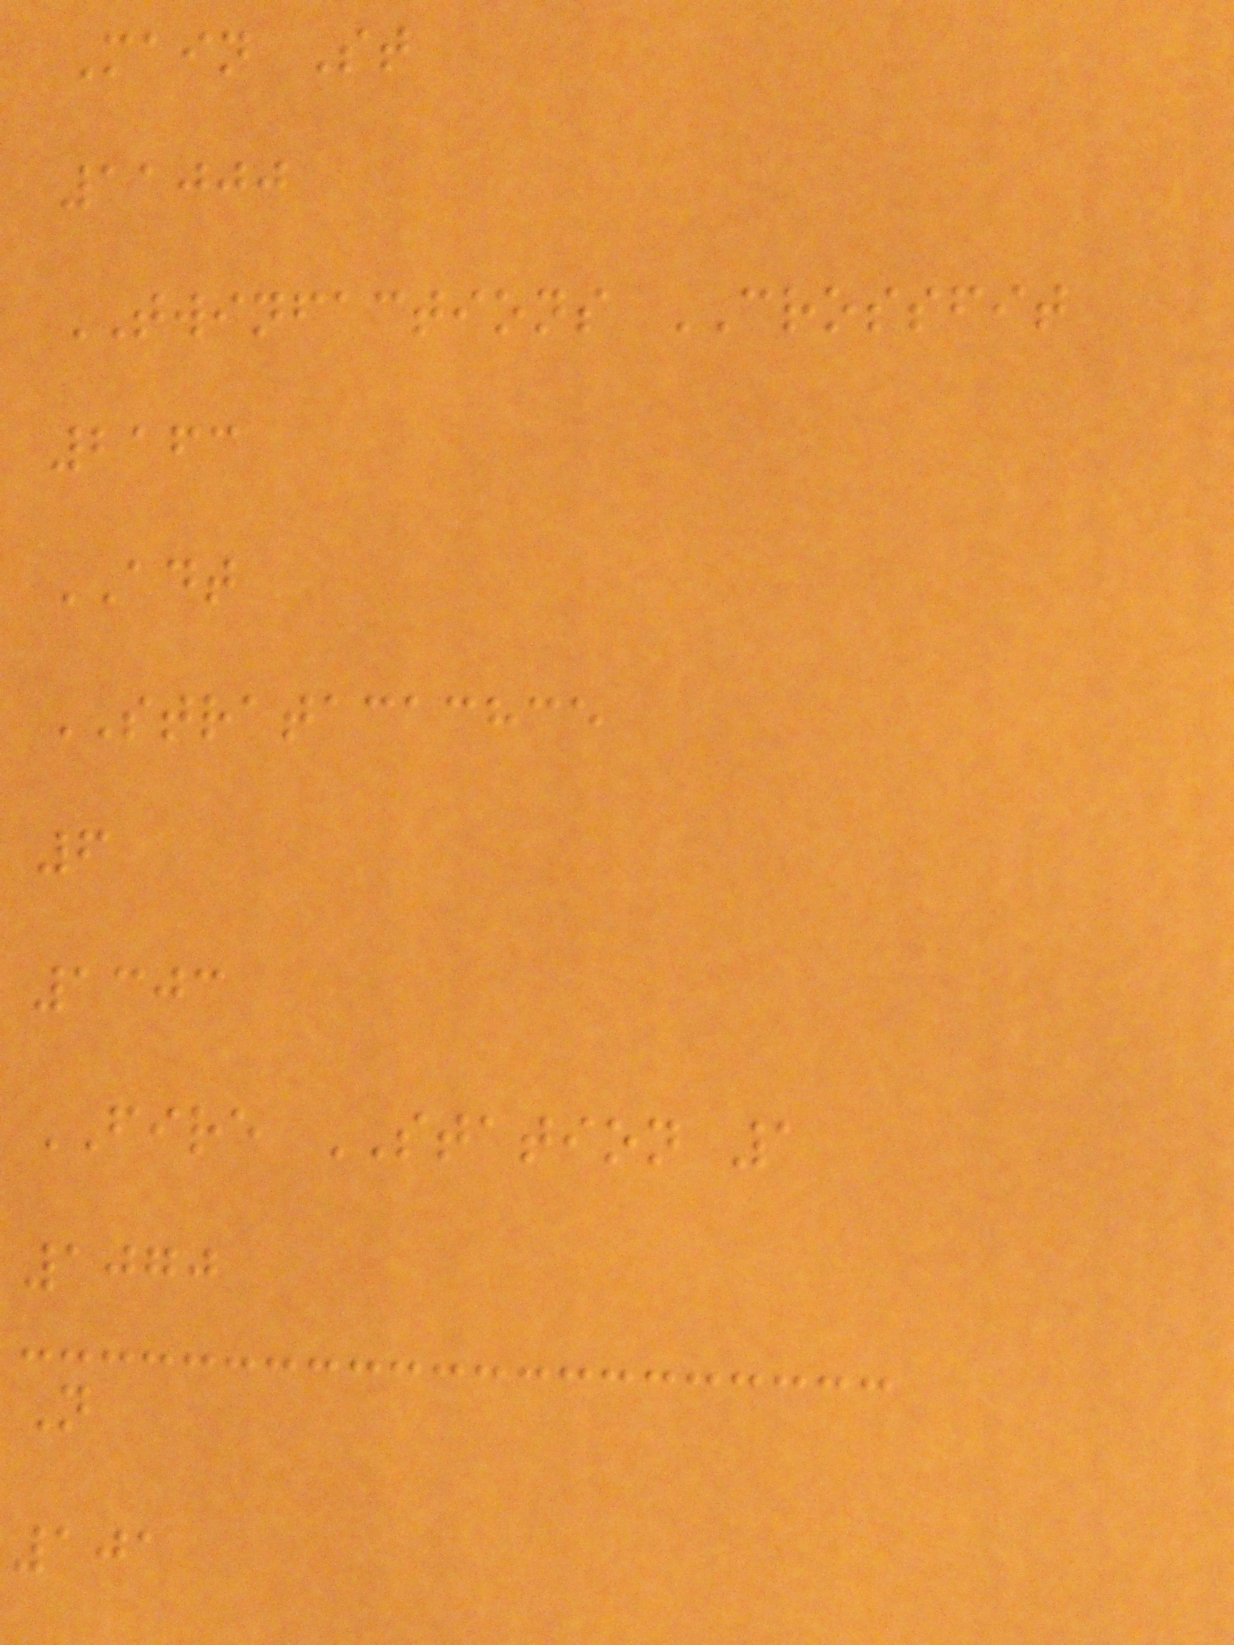Main St
11000
TWINFACTIONS CROSSFIT
2163
ADT
STRATACACHCE
6
1303
FIRE STATION 1
1070
N
101
